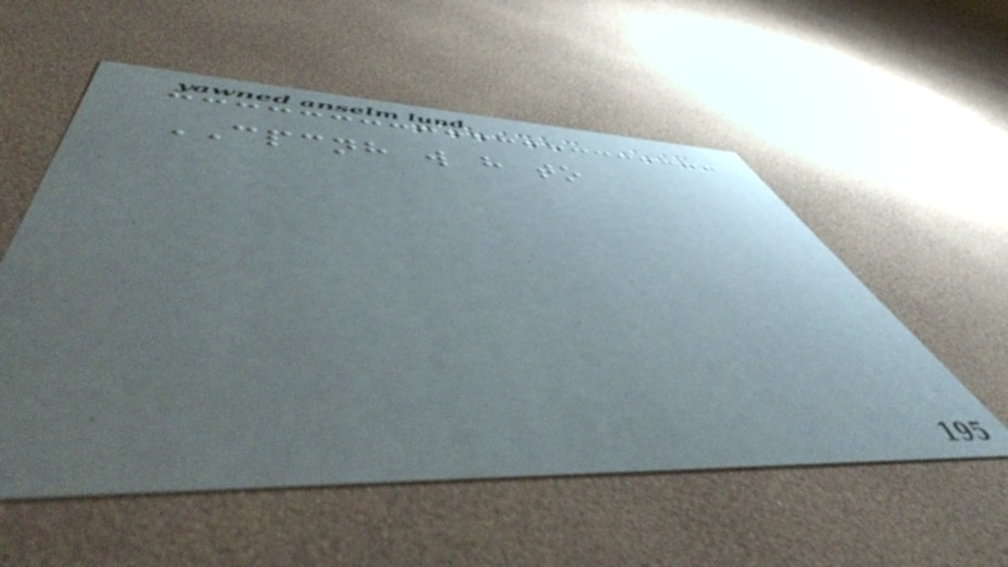CPCNH will have to
